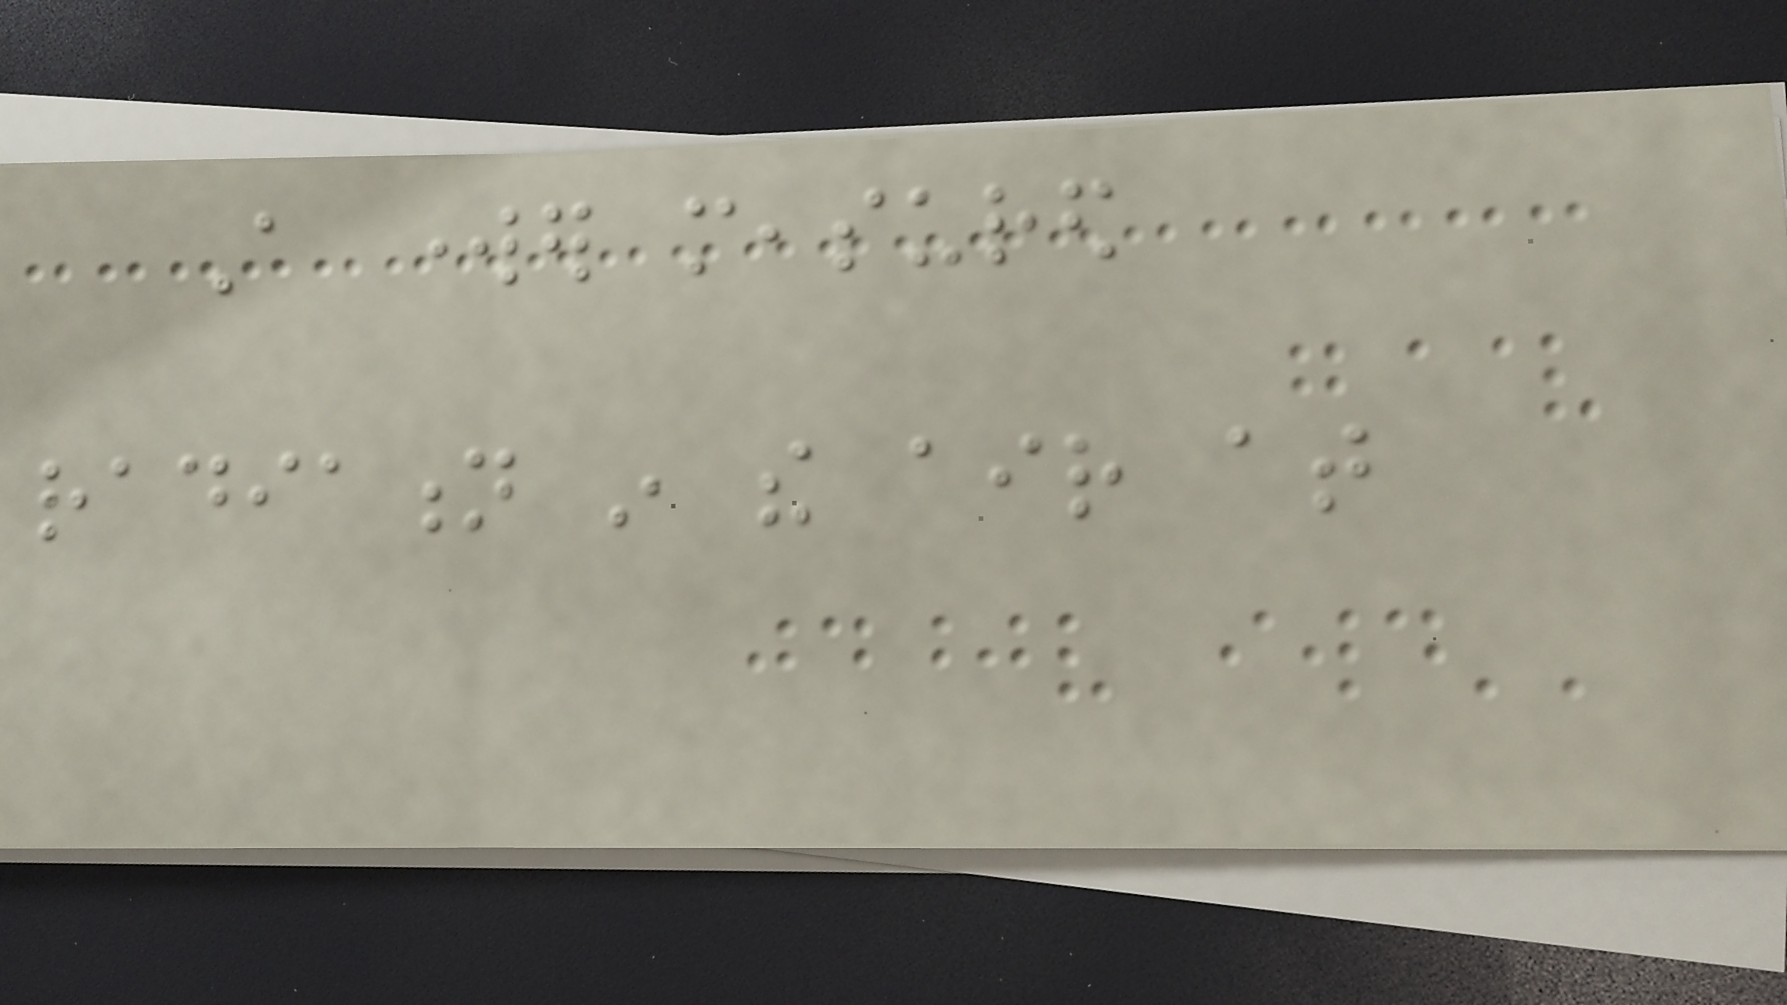A worker measured
radiation in the air at
